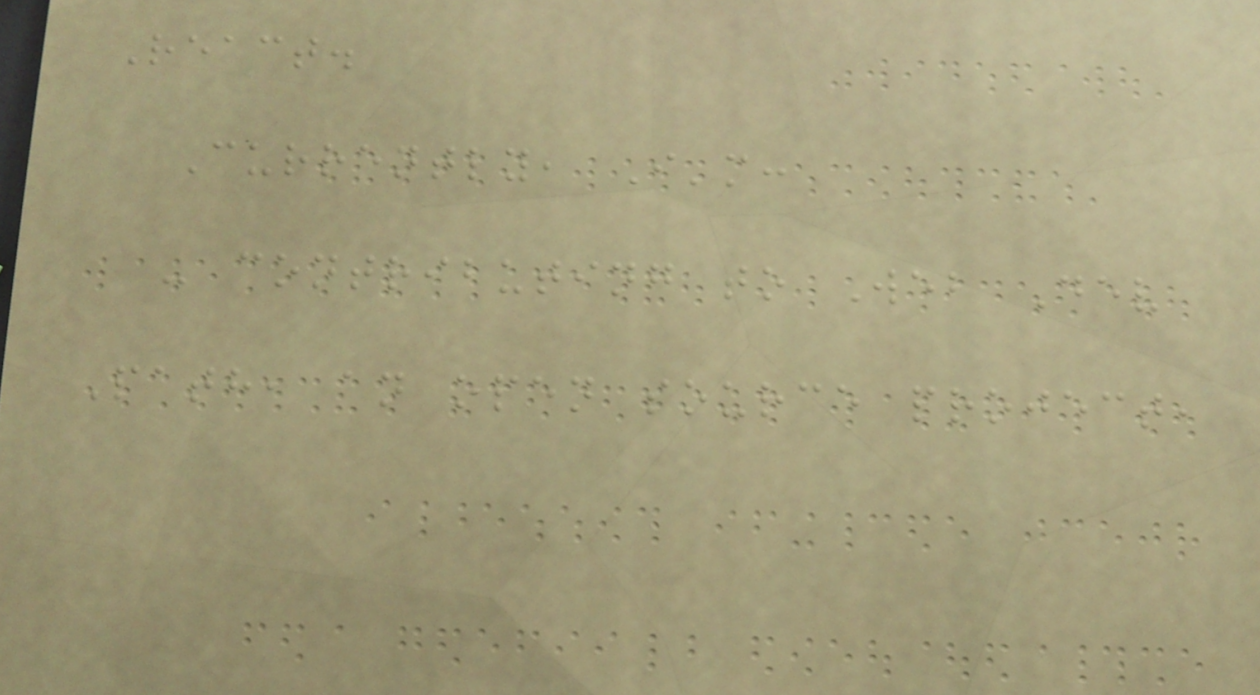React.
Currently, I'm:
- contributing to Web Dev
Path, an open source project,
